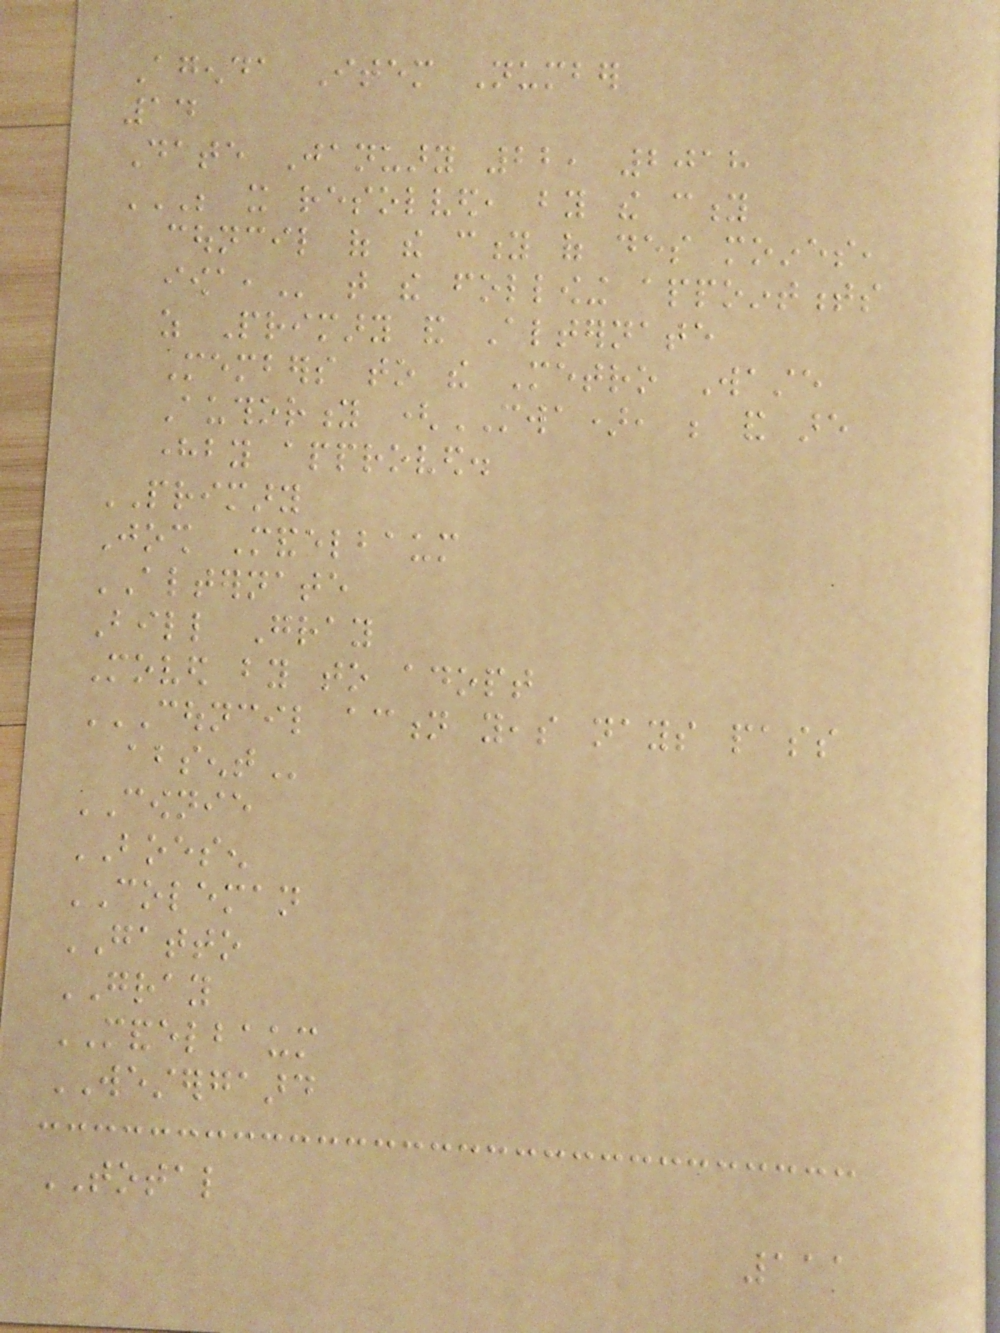Agenda Item Number
14
Date January 22, 2018
BE IT RESOLVED, BY THE CITY
COUNCIL OF THE CITY OF DES MOINES,
IOWA, that the following appointments
as Primary and Alternate
Members to the Metro Waste
Authority (MWA), be and are
hereby approved.
PRIMARY
Josh Mandelbaum
ALTERNATE
Bill Gray
Moved by to adopt
COUNCIL ACTION YEAS NAYS PASS
ABSENT
COWNIE
BOESEN
COLEMAN
GATTO
GRAY
MANDELBAUM
WESTERGAARD
TOTAL
111
